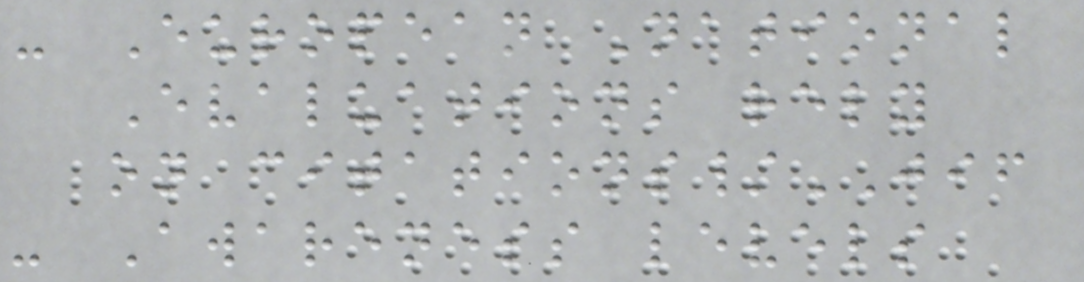- European National
Evaluations rely
on citations/JIF
- Awareness levels
